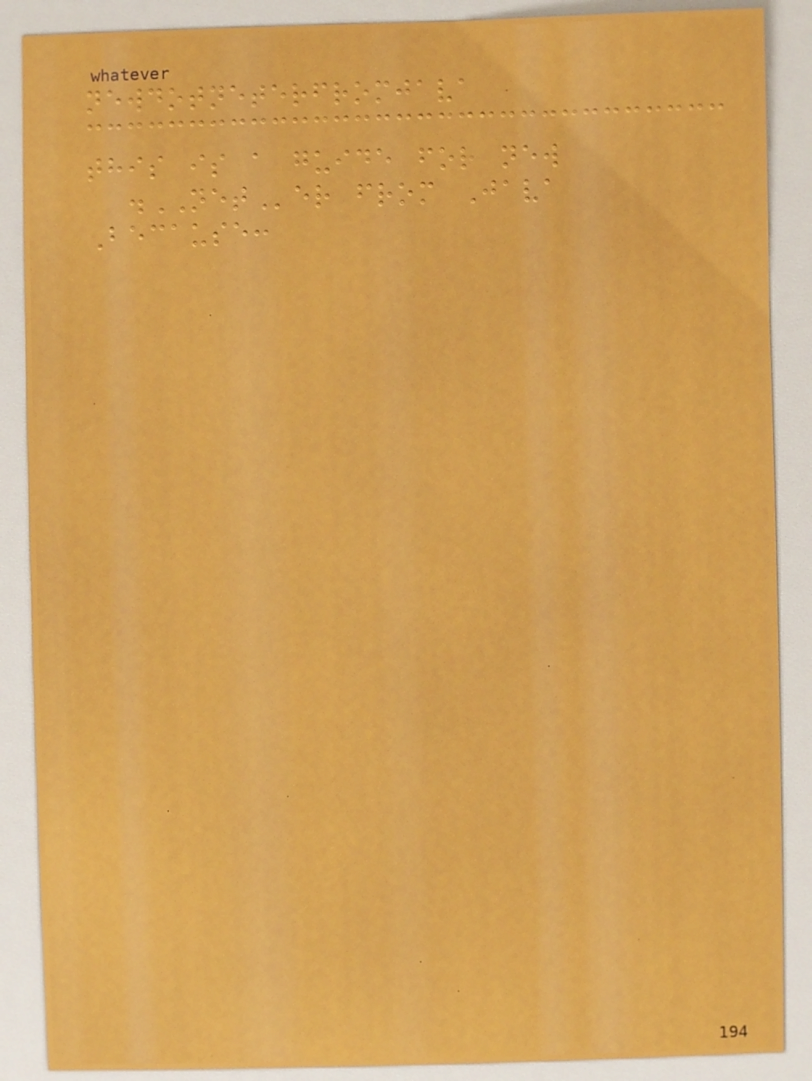newdotneterfromjava
this is a guide for new
.NETer from Java
Because:
